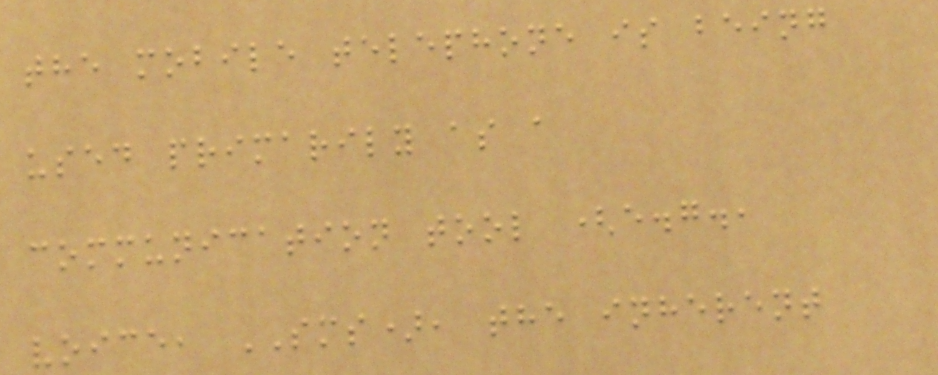the mobile telephone is being
used primarily as a
communication tool (e.g.,
voice, SMS), the inherent
